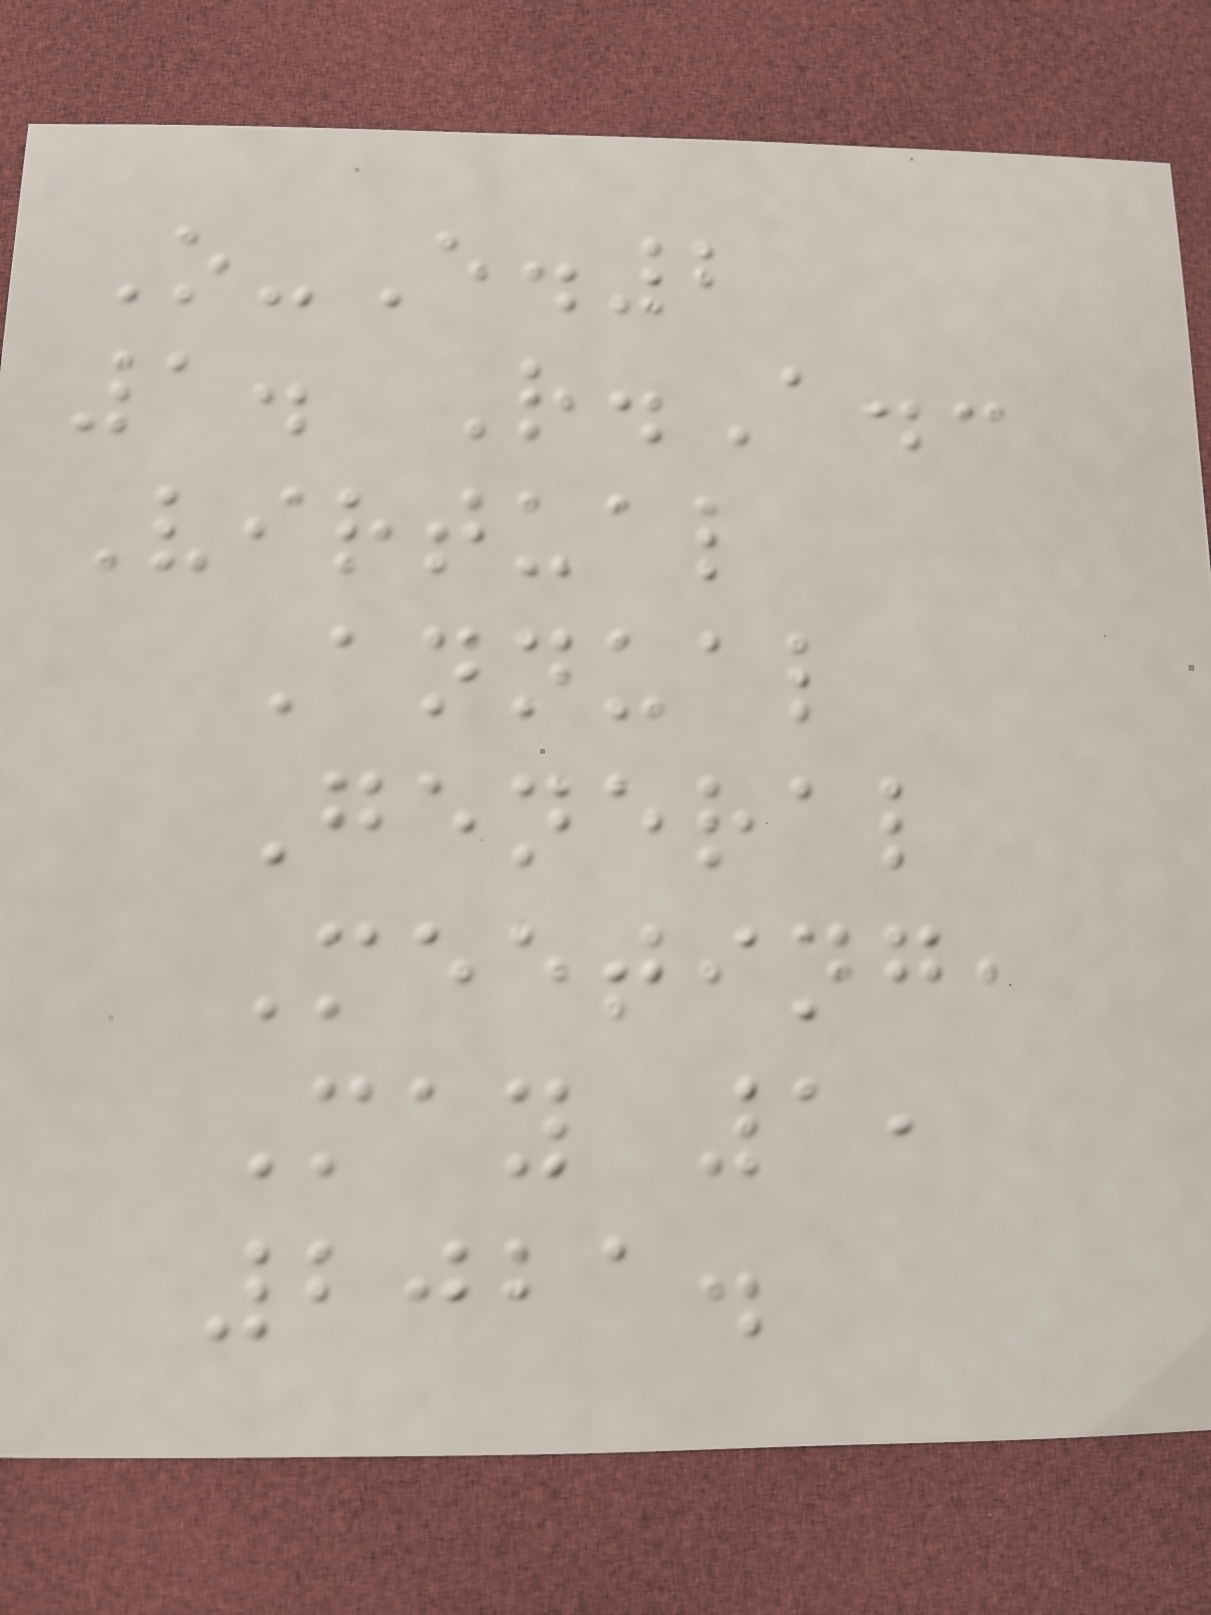O-E.2
1. R.A.:
Virtual
Annual
General
Meeting,
May 1,
2021.
